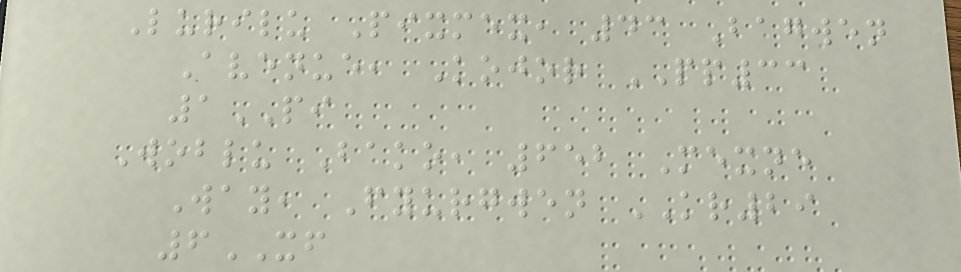Lurilu Pixmex, 43 Bagwen
Avenue, Kojor PP33
1PI
Woblu Bako, 652 Mexne
Way, Fyurgwen KR29
6XF
